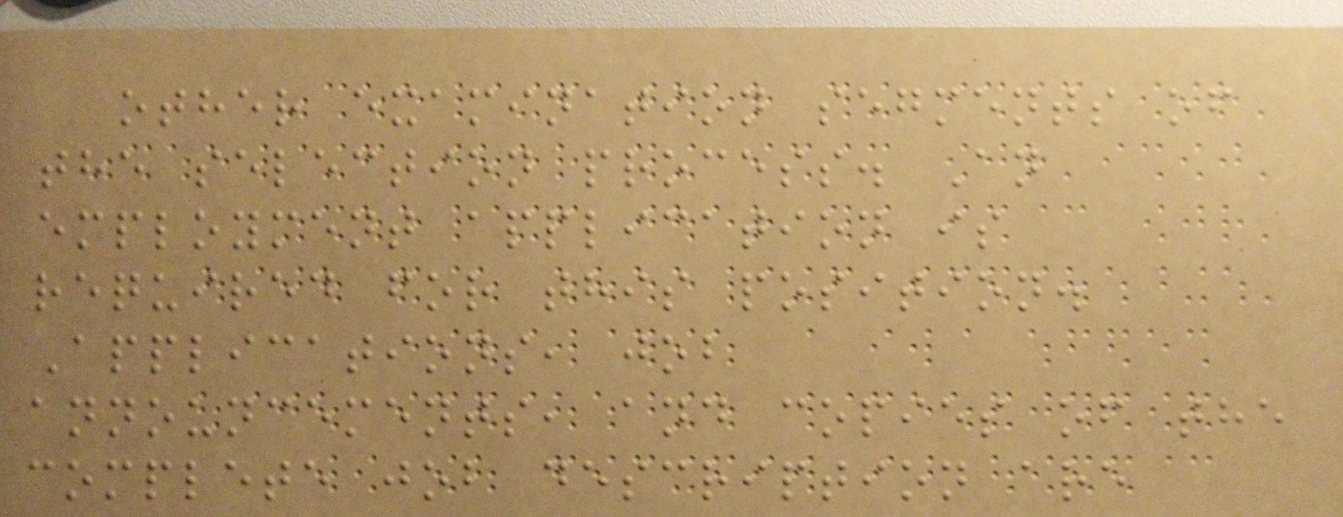other examination segments of
the selection process. An
employment application is
required for this position.
Applications, job
announcements, and copies of the
complete job description are
